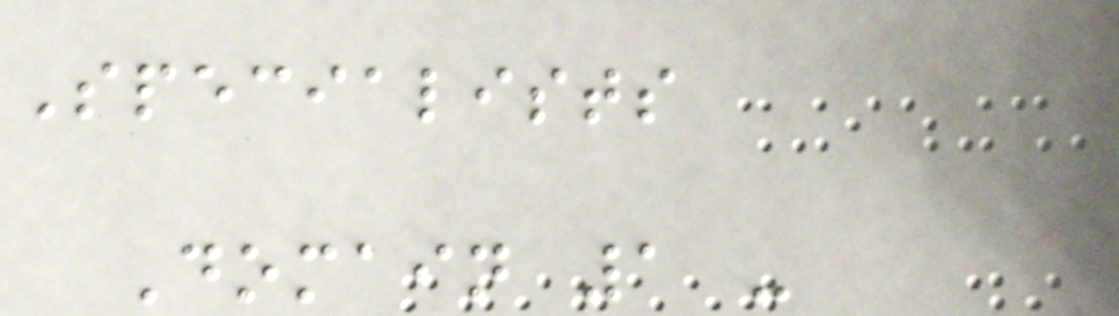Specialists
Domain 1 -
